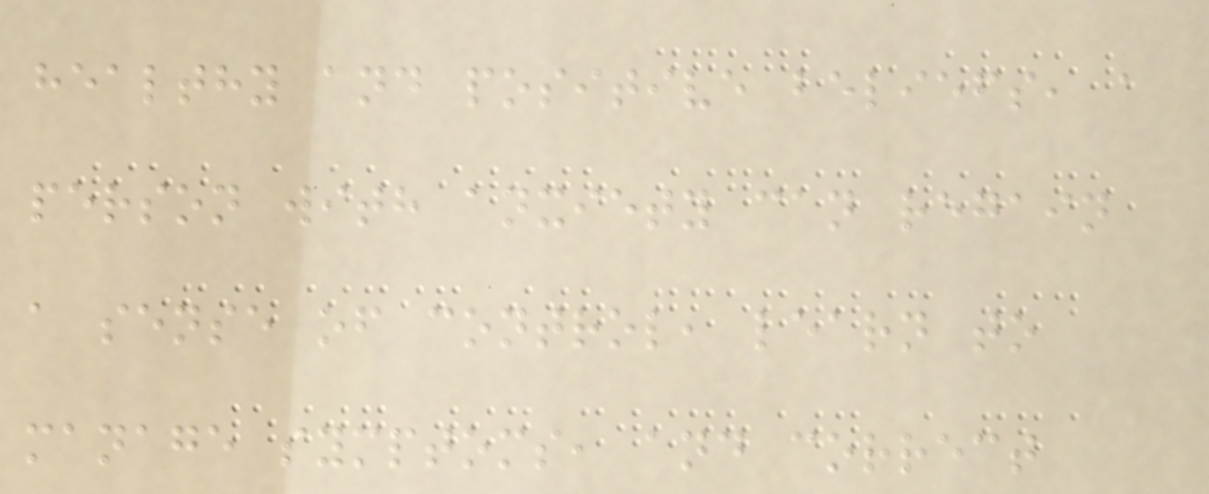healthy and positive beliefs, a
person with anxiety can regain
a sense of control, learn to
manage symptoms, and correct
